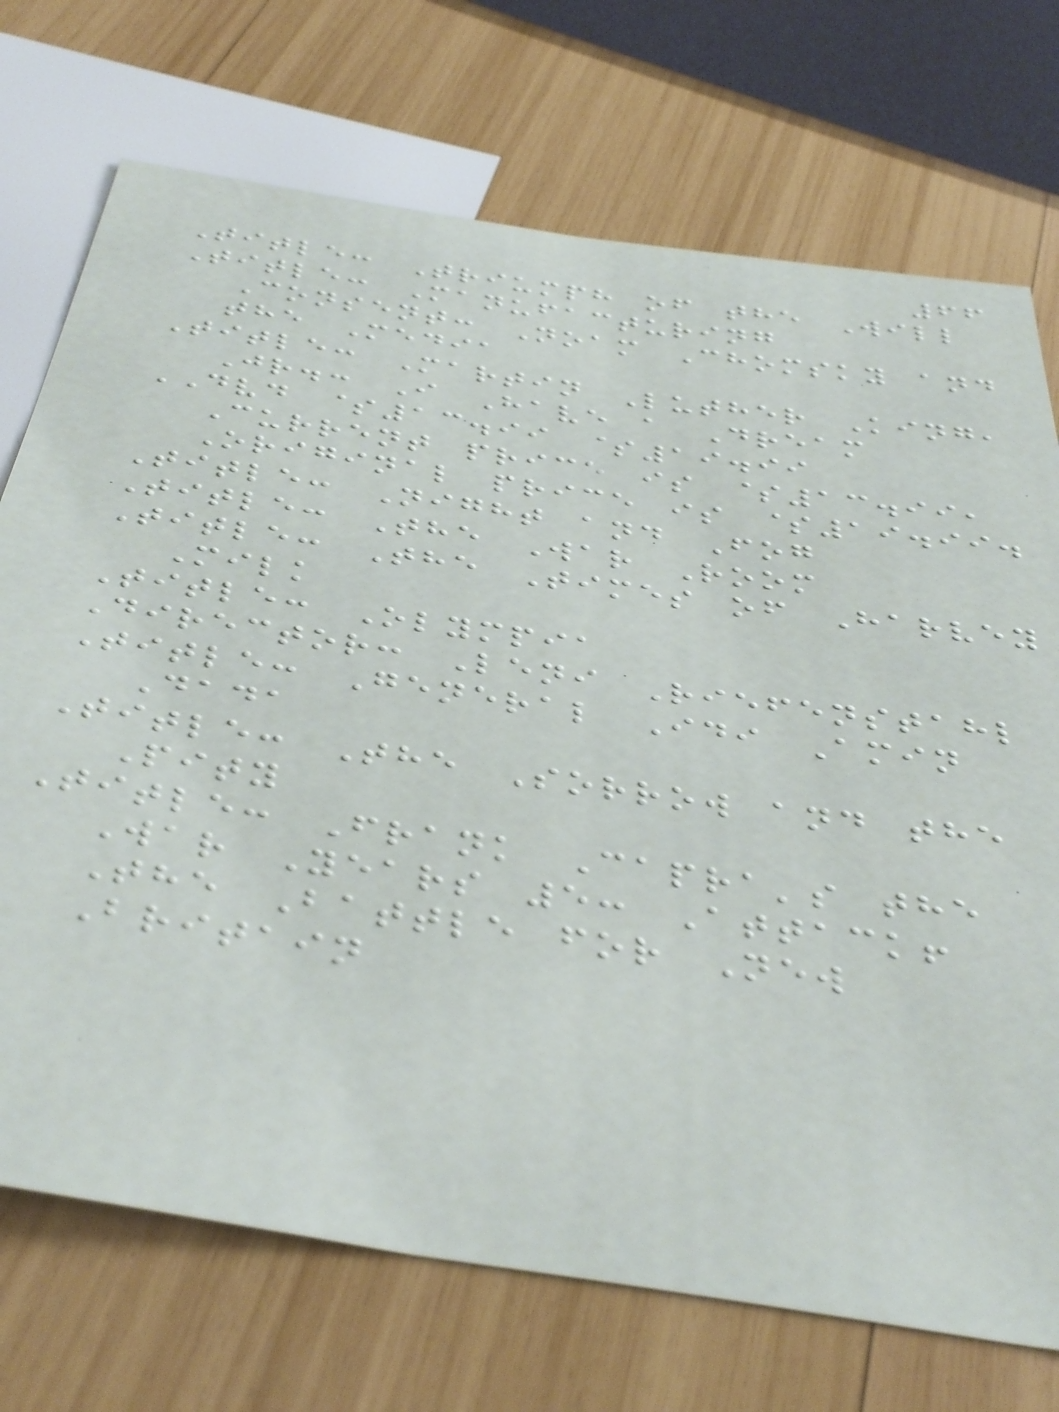66
Title: Triumph of the Will
Title: Manufacturing
Consent: Noam Chomsky and
the Media
Title: Martin Luther King,
Jr.: I Have a Dream
DVD $13.99 $19.99
Current price is $13.99,
Original price is $19.99.
Title: Night and Fog
Title: The War Room
Title: The Times of Harvey
Milk
Title: Olympia
Director: Leni Riefenstahl
Title: General Idi Amin
Dada
Title: The Sorrow and the
Pity
Title: Frank Capra's the
War Years 5: Attack!
The Battle for New
Britain
